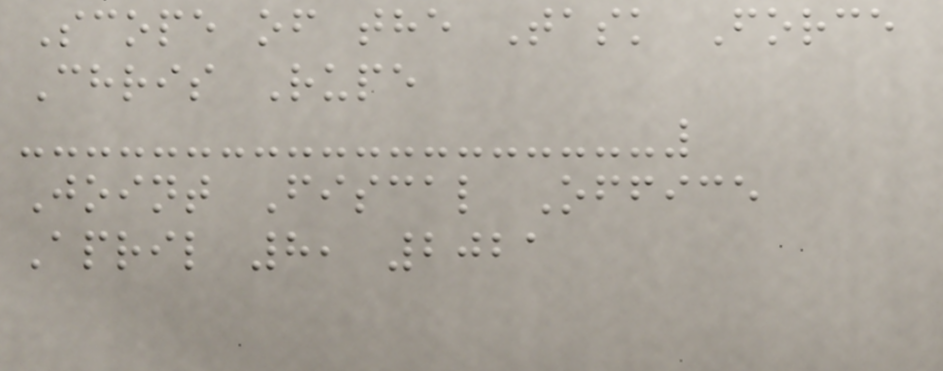Scope of the Task Force
Chris Rupe
Joint Fiscal Office
April 8, 2021
